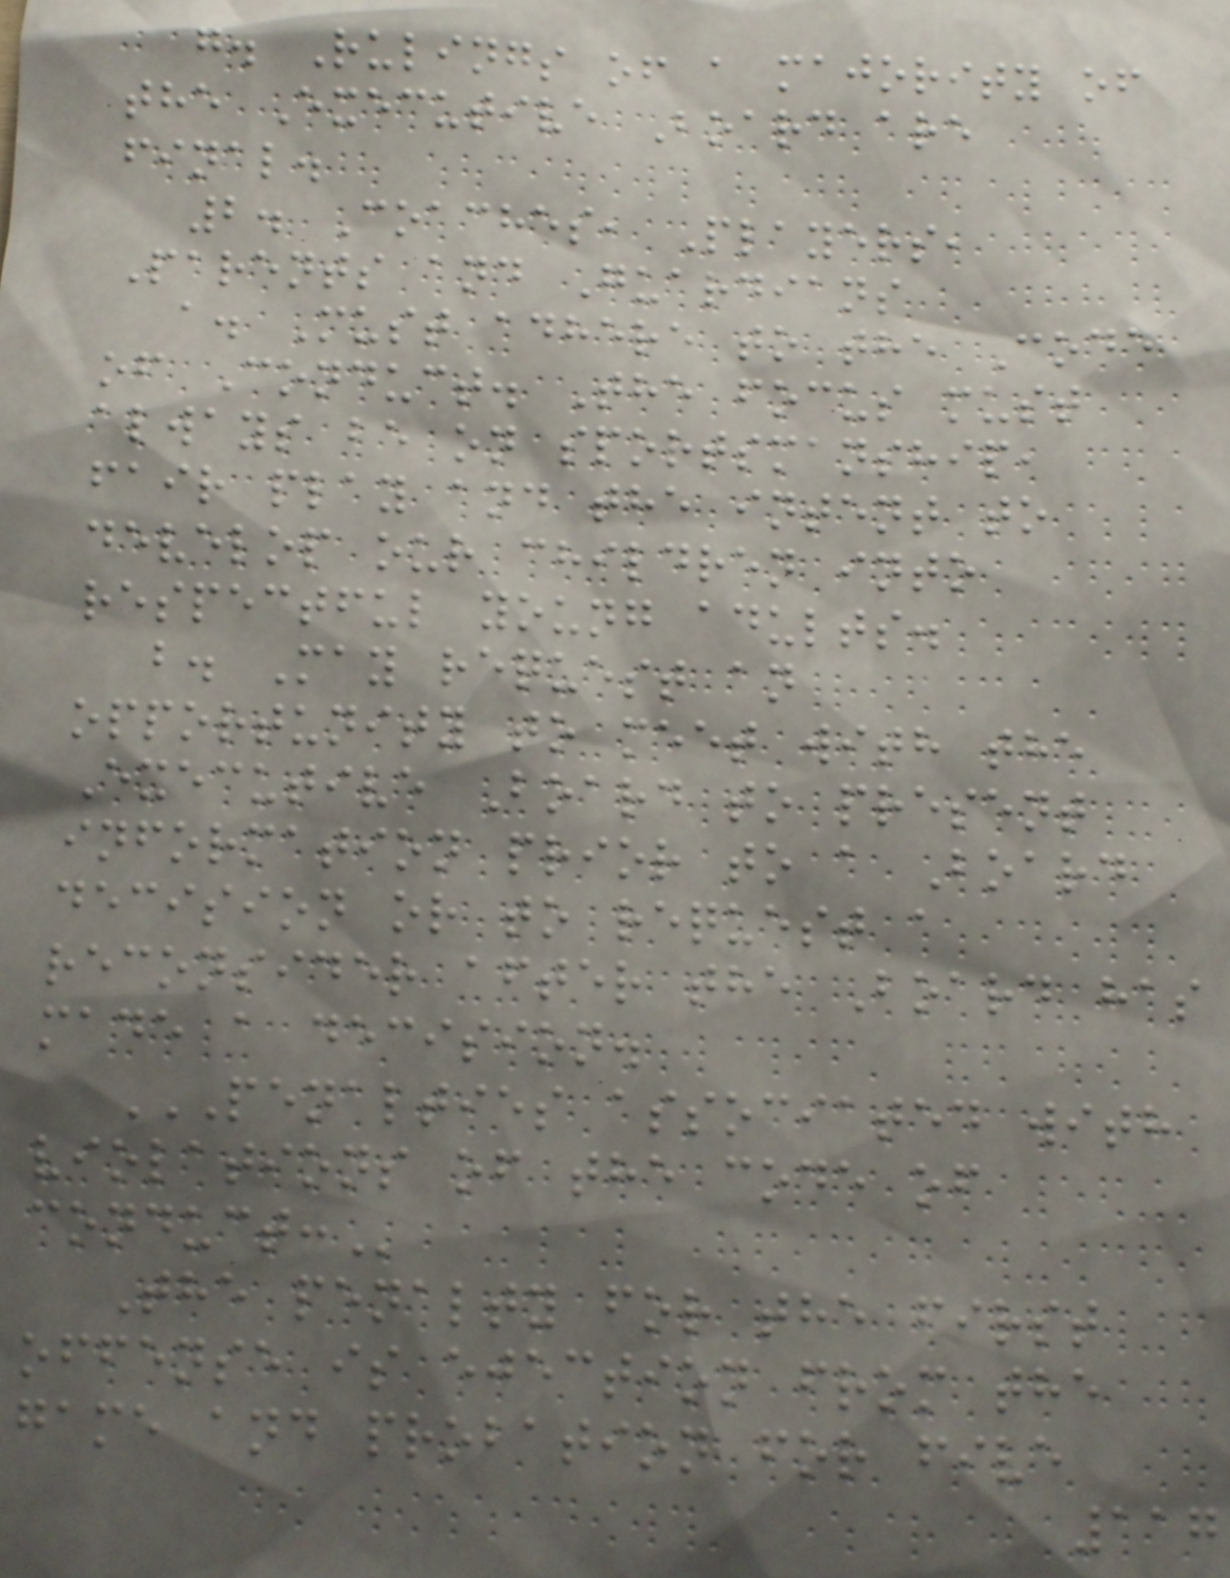g. Rulings of a majority of
the Executive Board are
final.
2. Coaches, Players,
Parents and Guardians
a. Must adhere to the Code
of Conduct. The focus must
always be on sportsmanship,
fair play and the intent to
develop our children into
respectful young adults.
b. May request an
opportunity to meet with the
Executive Board to present
information prior to a Board
decision or to request a
reconsider after the Board has
made a decision.
PENALTIES ASSOCIATED WITH
VIOLATIONS OF THE CODE OF
CONDUCT:
The penalty for the first
offense is ejection from the
game and probation for five
117
